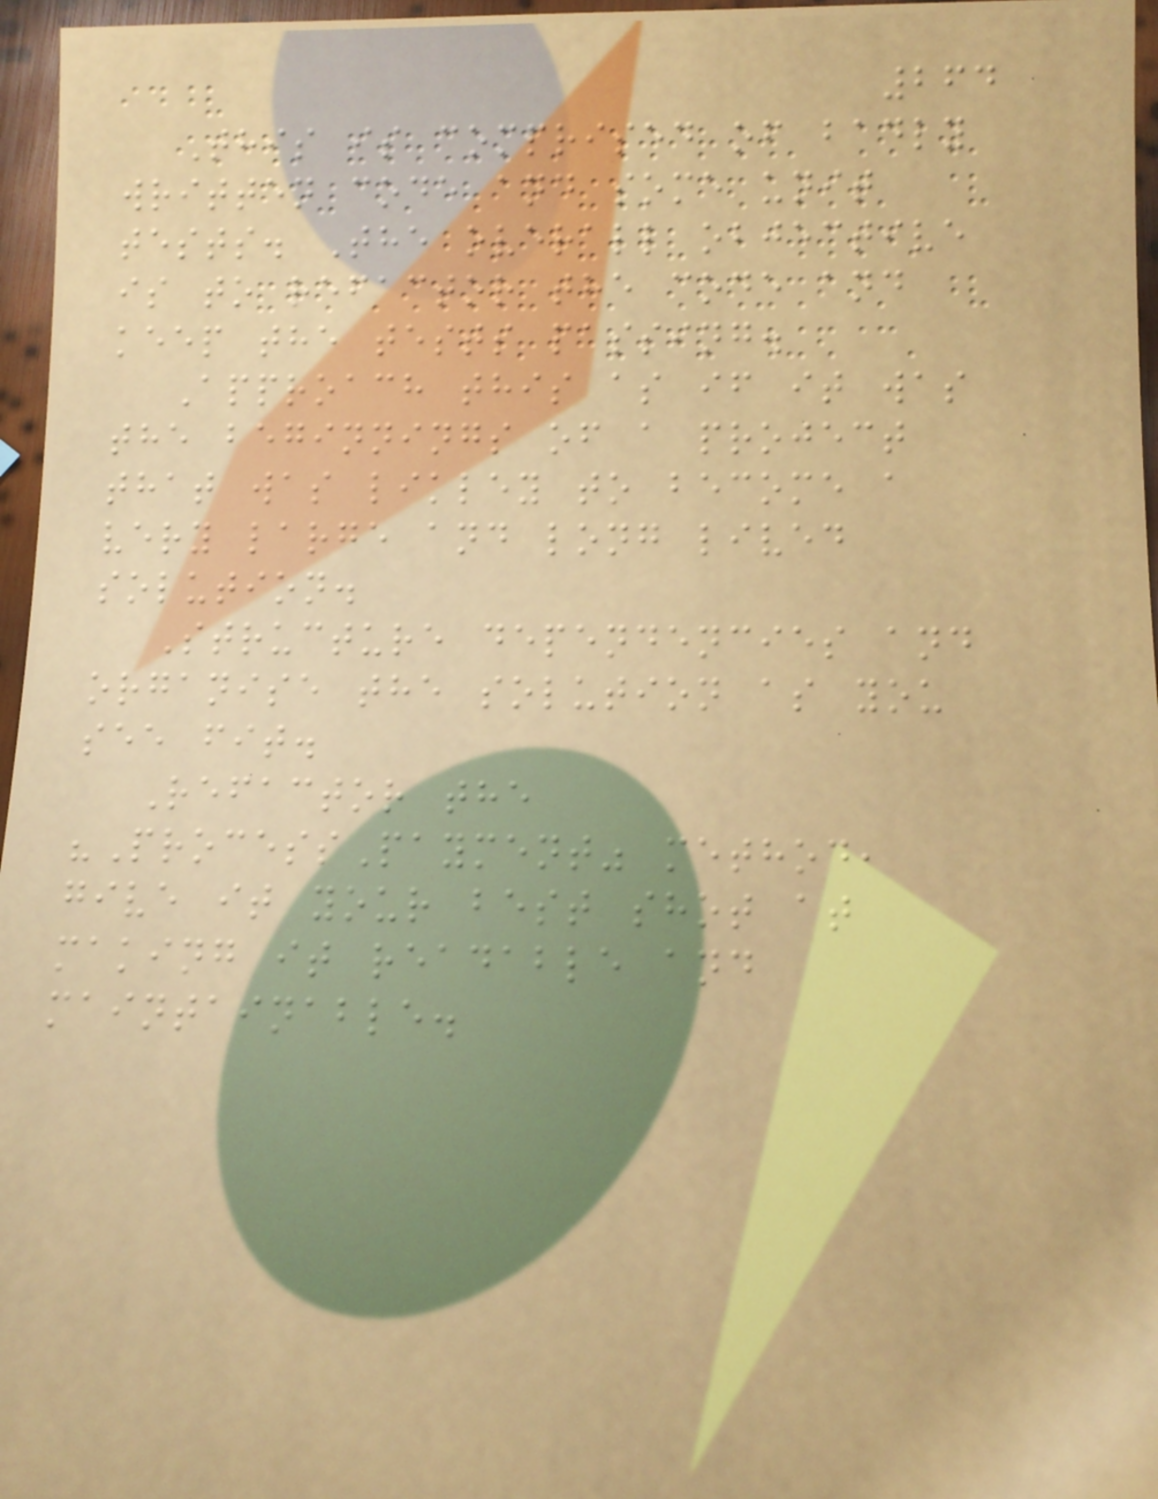264
This is comprised of badly
written code and some unit
tests. The overall objective
is to refactor the code and
keep the tests passing.
Approach this as if it was
the beginnings of a project
that was likley to become a
very large and long lived
solution.
Structure dependencies and
organise the solution as you
see fit.
Refactor the
"ProcessPayment" method,
give it your best shot at
making it readable and
maintainable.
